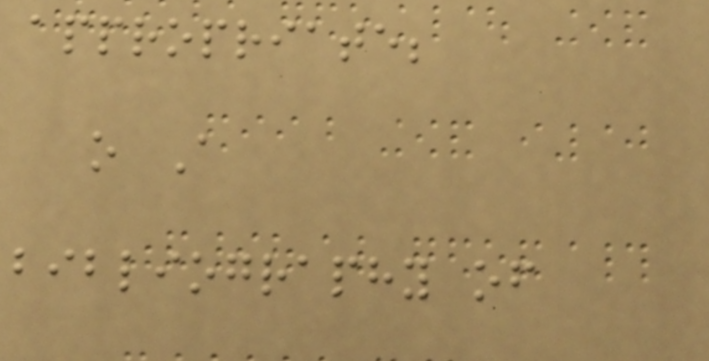appropriate;
o A
bibliography of
